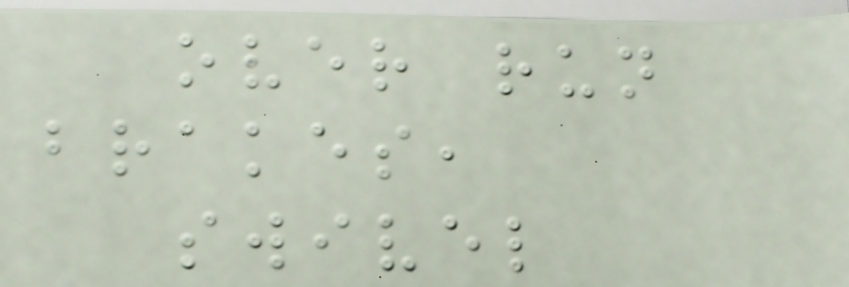over run
brakes,
swivel
